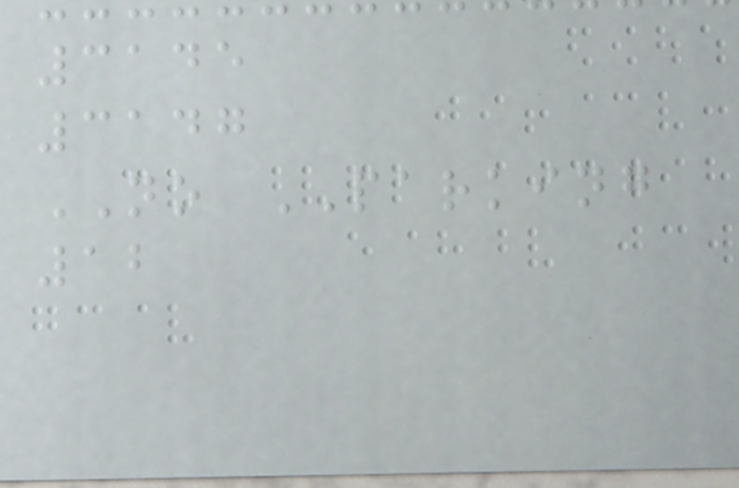3145
3147
NO PARKING
12
